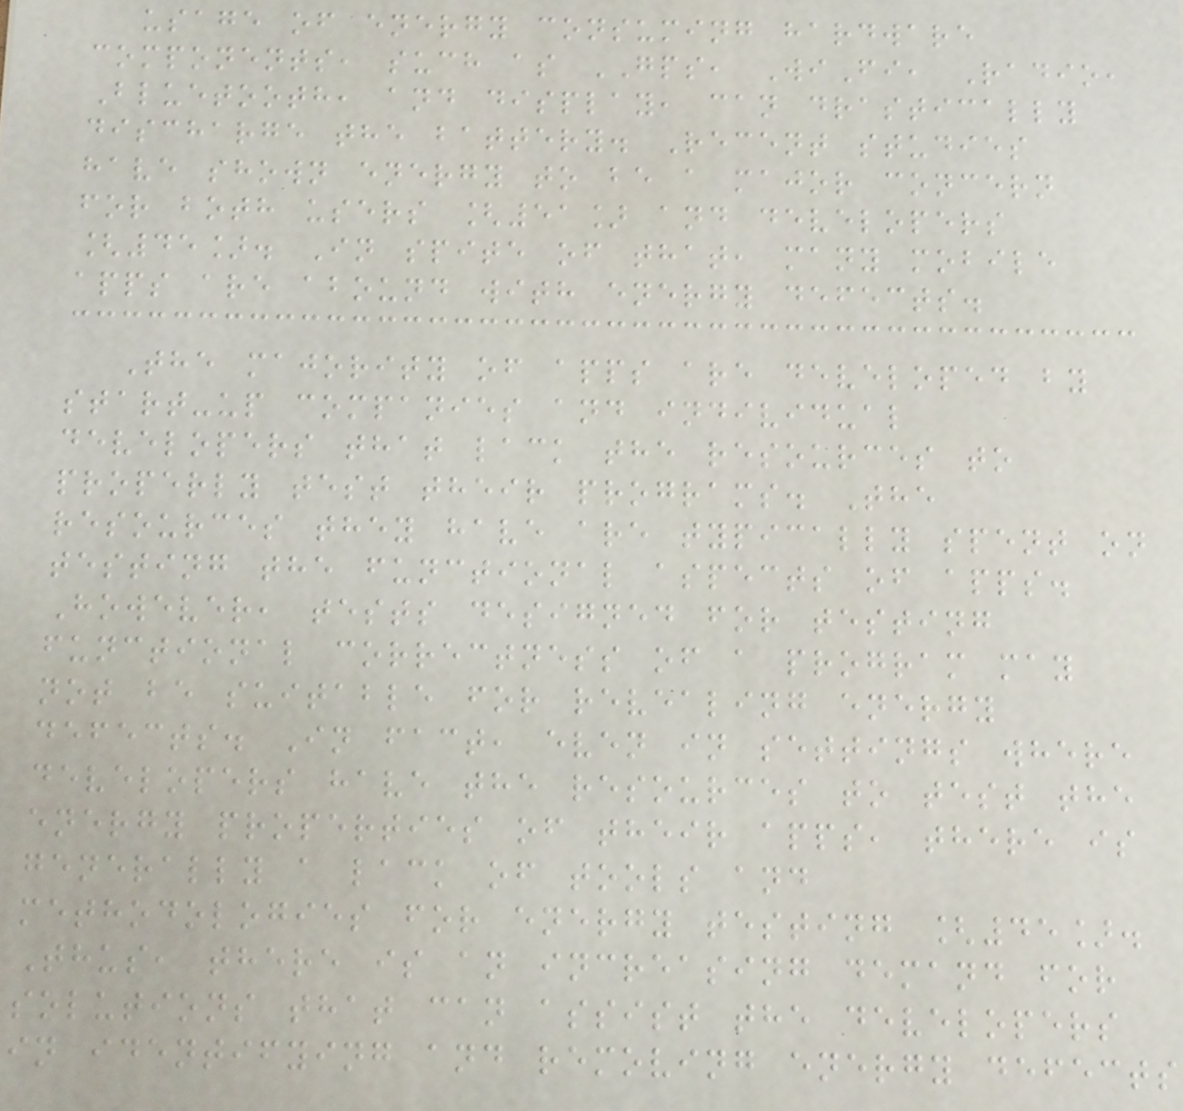usage of energy consuming hardware
components, such as GPS, WiFi, Radio,
Bluetooth, and display, can drastically
discharge the battery. Recent studies
have shown energy to be a major concern
for both users [51] and developers
[45]. In spite of that, many mobile
apps are abound with energy defects.
The majority of apps are developed by
start-up companies and individual
developers that lack the resources to
properly test their programs. The
resources they have are typically spent on
testing the functional aspects of apps.
However, tests designed for testing
functional correctness of a program may
not be suitable for revealing energy
defects. In fact, even in settings where
developers have the resources to test the
energy properties of their apps, there is
generally a lack of tools and
methodologies for energy testing [45].
Thus, there is an increasing demand for
solutions that can assist the developers
in identifying and removing energy defects
